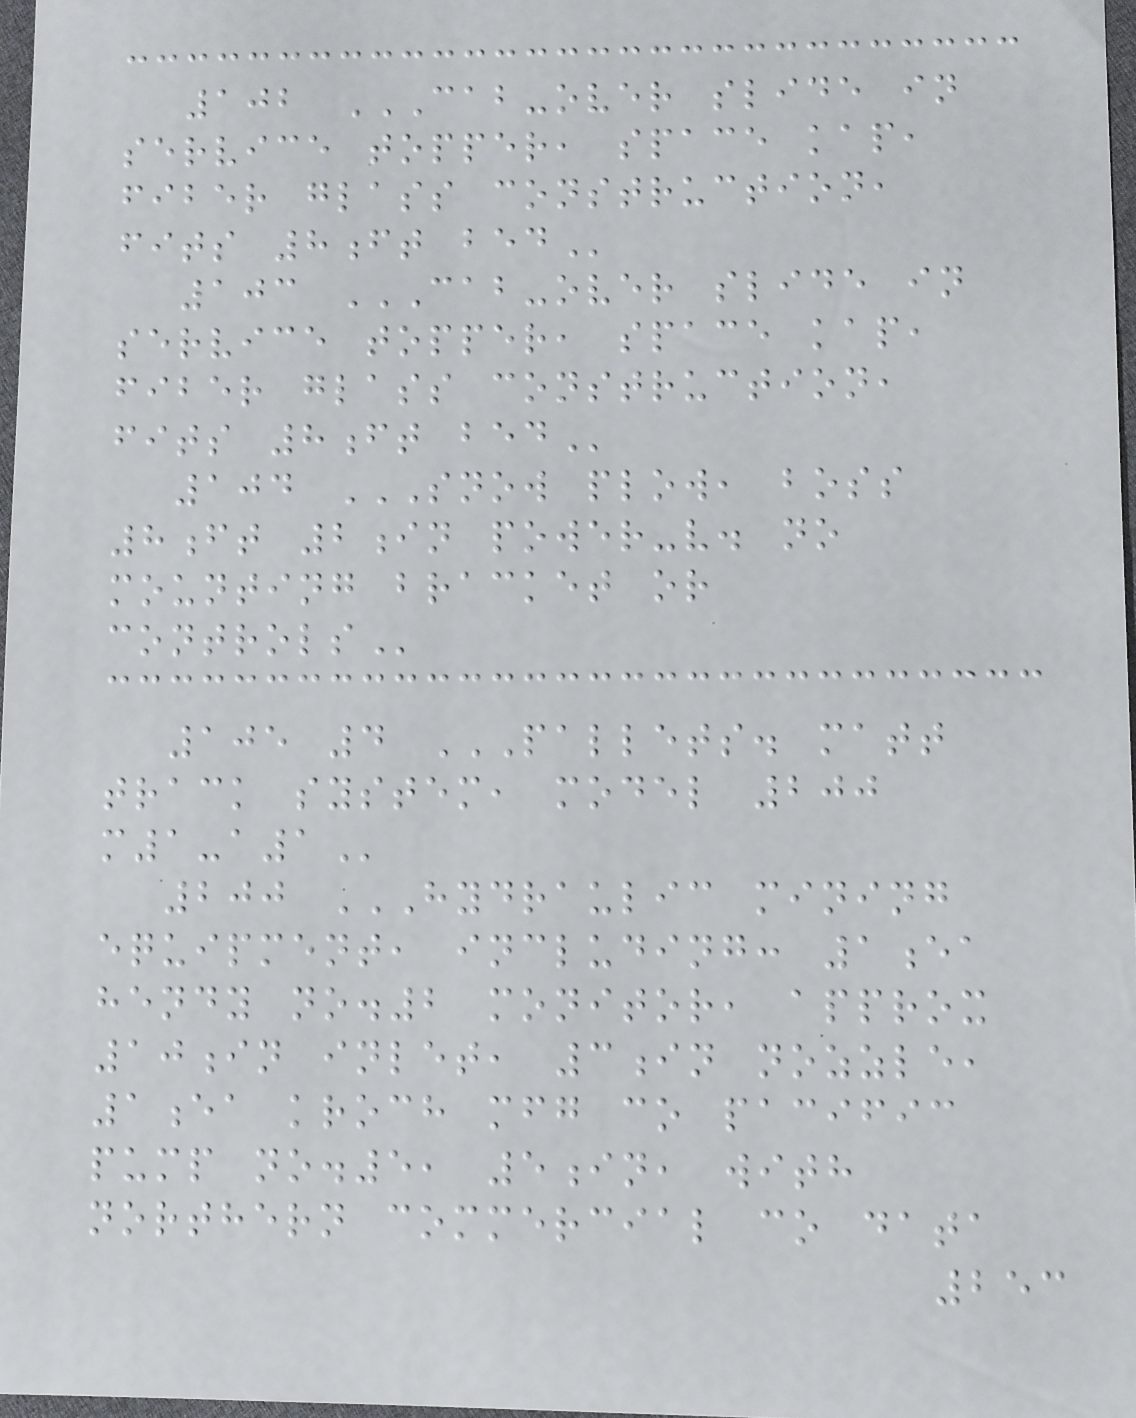102 CAB-OVER SLIDE IN
SERVICE TOPPER, SPACE KAP,
FIBER GLASS CONSTRUCTION,
FITS 8FT BED
103 CAB-OVER SLIDE IN
SERVICE TOPPER, SPACE KAP,
FIBER GLASS CONSTRUCTION,
FITS 8FT BED
104 SNOW PLOW, BOSS
8FT 2IN POWER-V. NO
MOUNTING BRACKET OR
CONTROLS
105 4 PALLETS. MATT
TRACK SYSTEM, MODEL 200
M1-A1
200 HYDRAULIC MINING
EQUIPMENT, INCLUDING: 1EA
HENDY NO.2 MONITOR, APPROX
10IN INLET, 3IN NOZZLE,
1EA KROCH MFG CO PACIFIC
PUMP NO.5, 5IN, WITH
NORTHERN COMMERCIAL CO DATA
253
